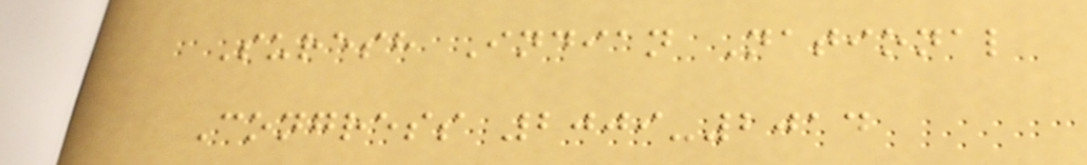Suresh Indian National
Congress 2009-2014
